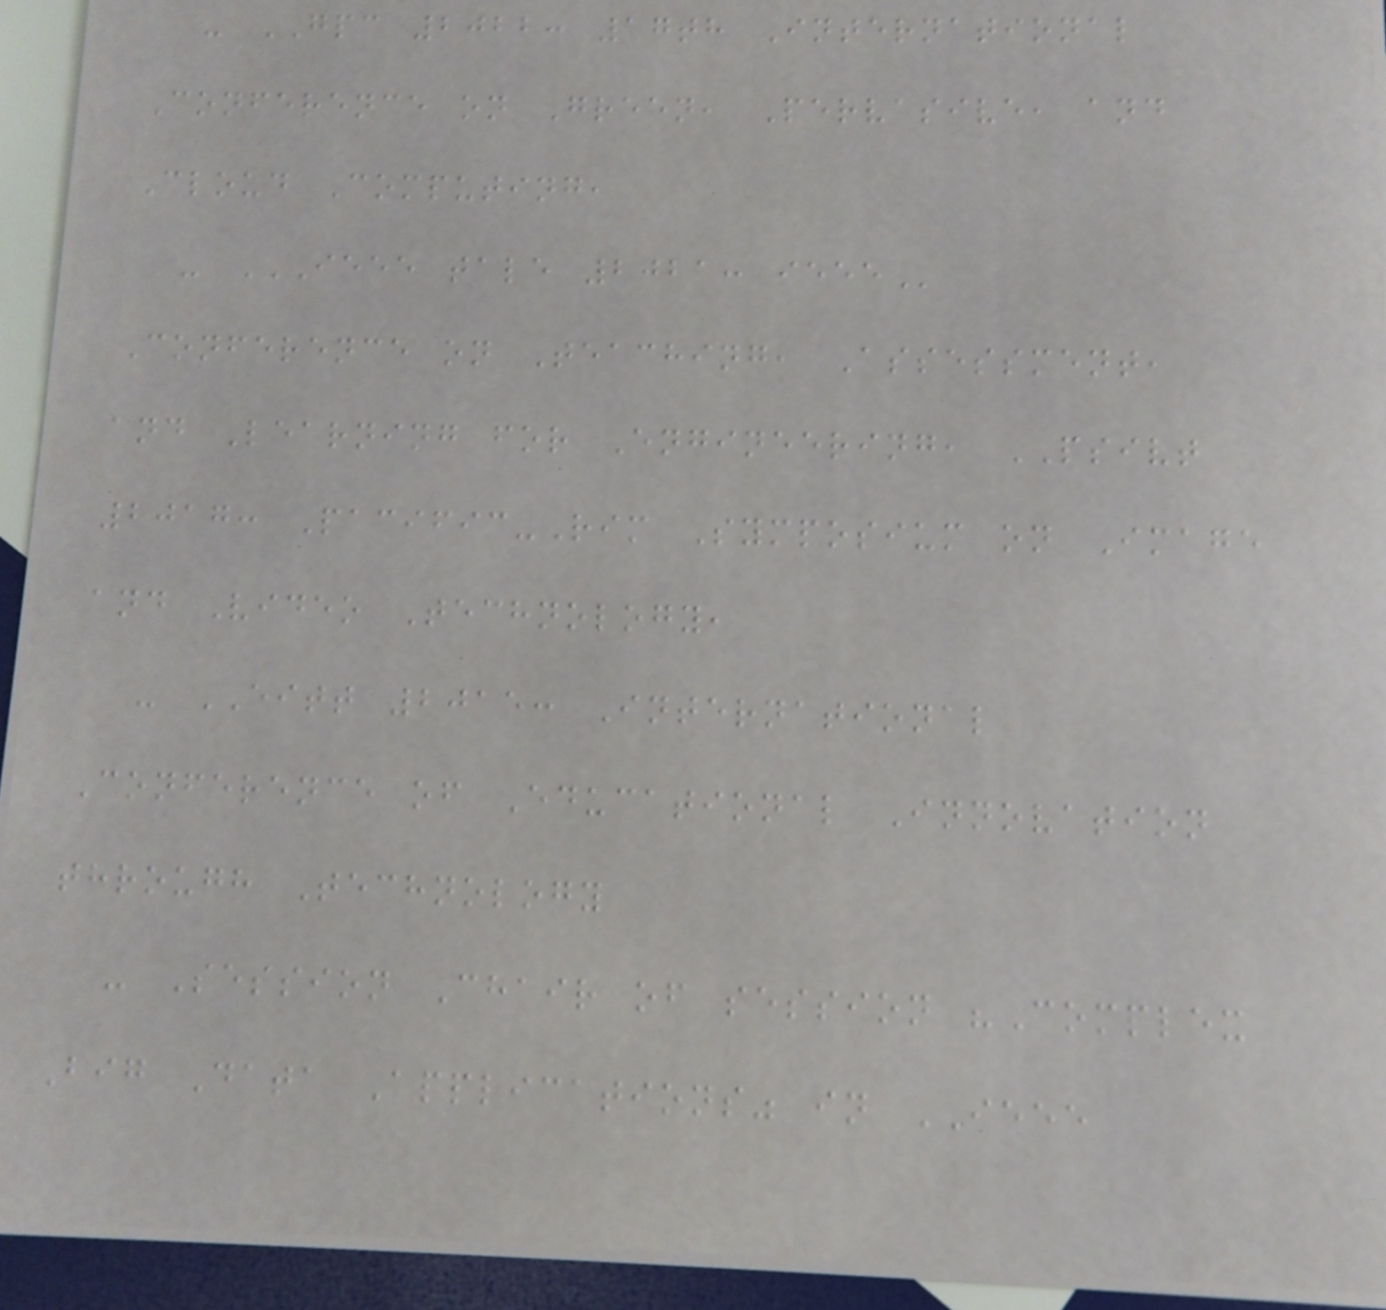- GPC 2022: 17th International
Conference on Green, Pervasive, and
Cloud Computing,
- IEEE TALE 2021: IEEE
Conference on Teaching, Assessment,
and Learning for Engineering, PSIVT
2017: Pacific-Rim Symposium on Image
and Video Technology,
- EITT 2015: International
Conference of Educational Innovation
through Technology
- Session Chair of session "Complex
Big Data Applications" in IEEE
